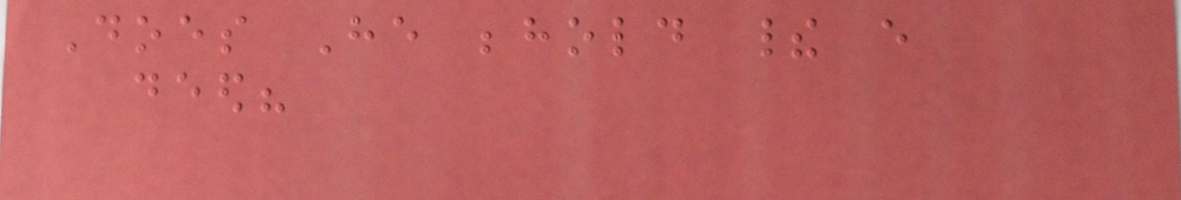Does He behold their every
deed?
